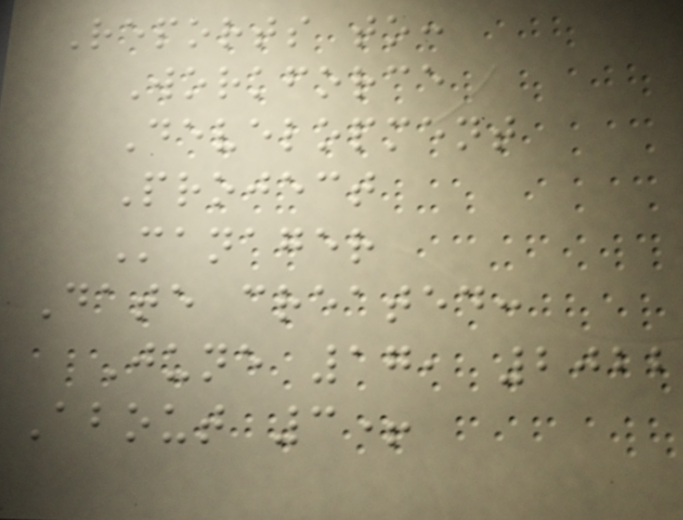Reports to:
Workforce
Development
Project
Manager
Date created:
June 17, 2022
About 3+
